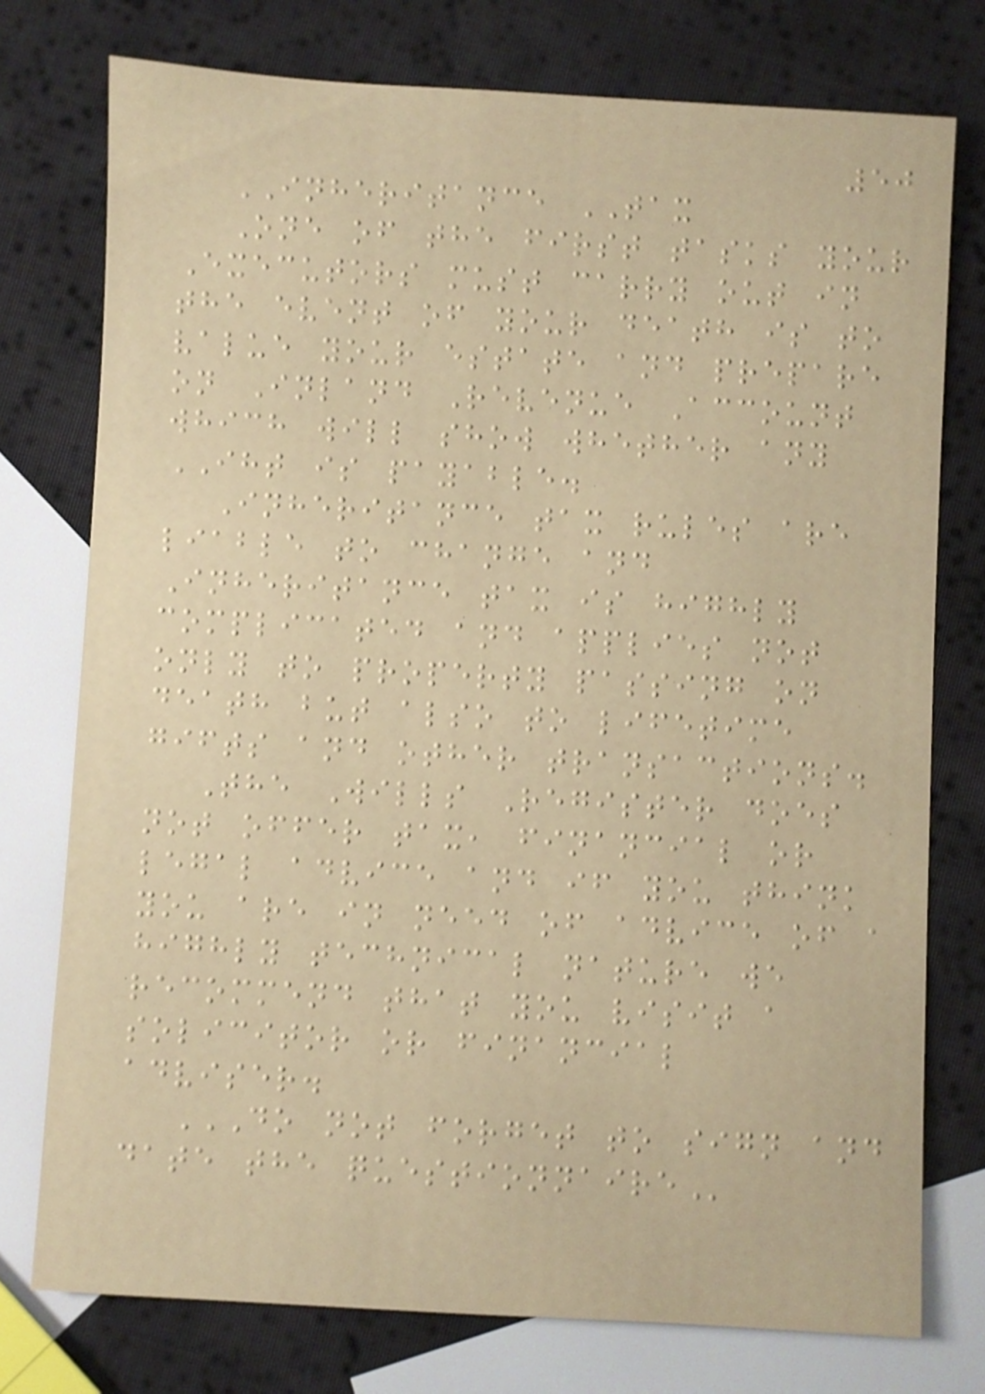50
INHERITANCE TAX
One of the first tasks your
Executors must carry out in
the event of your death is to
value your estate and prepare
on Inland Revenue Account
which will show whether any
IHT is payable.
Inheritance tax rules are
liable to change and
Inheritance tax is highly
complicated and applies not
only to property passing on
death but also to lifetime
gifts and other transactions.
The Wills Register does
not offer tax, financial or
legal advice and if you think
you are in need of advice of a
highly technical nature we
recommend that you visit a
solicitor or financial
adviser.
DO NOT FORGET TO SIGN AND
DATE THE QUESTIONNAIRE
